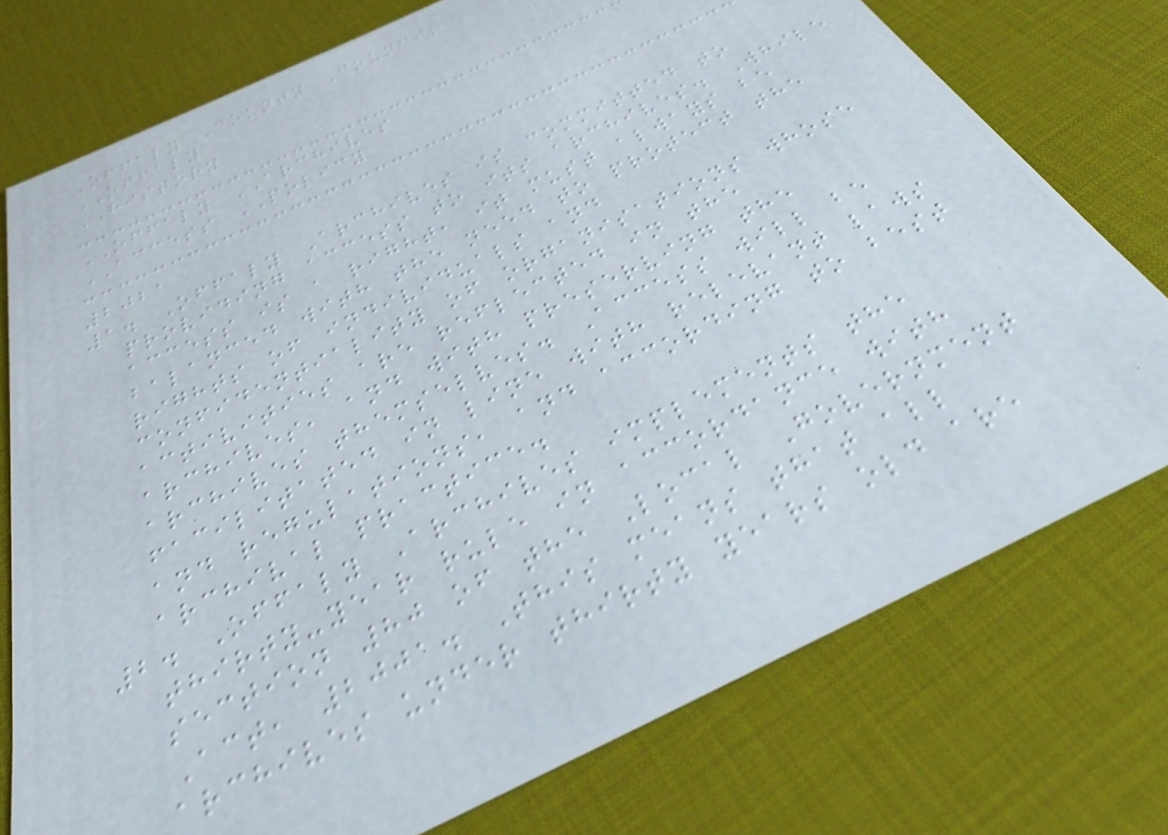Offaly County Council
OFFALY
HISTORY
OFFALY ARCHIVES
ACCESS POLICY
2021
1. Offaly Archives is committed to
providing access to its archives. While
access is a right, it must always be
balanced with the need to protect the
rights of individuals and
confidentiality of organisations whose
activities are reflected in the
archives, and with preserving the
archives themselves. Access will be
facilitated in line with relevant laws
and regulations, and according to best
archival practice.
2. Offaly Archives implements the
thirty-year rule in accordance with
section 80 of the Local Government
Act, 2001. This means that all
archives under thirty years old are
